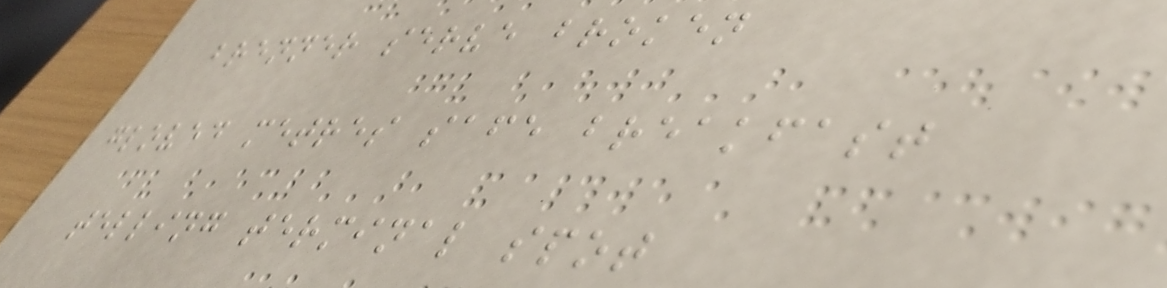brenner serve broken
gloved metres safe breakfast
telling terminal spot
